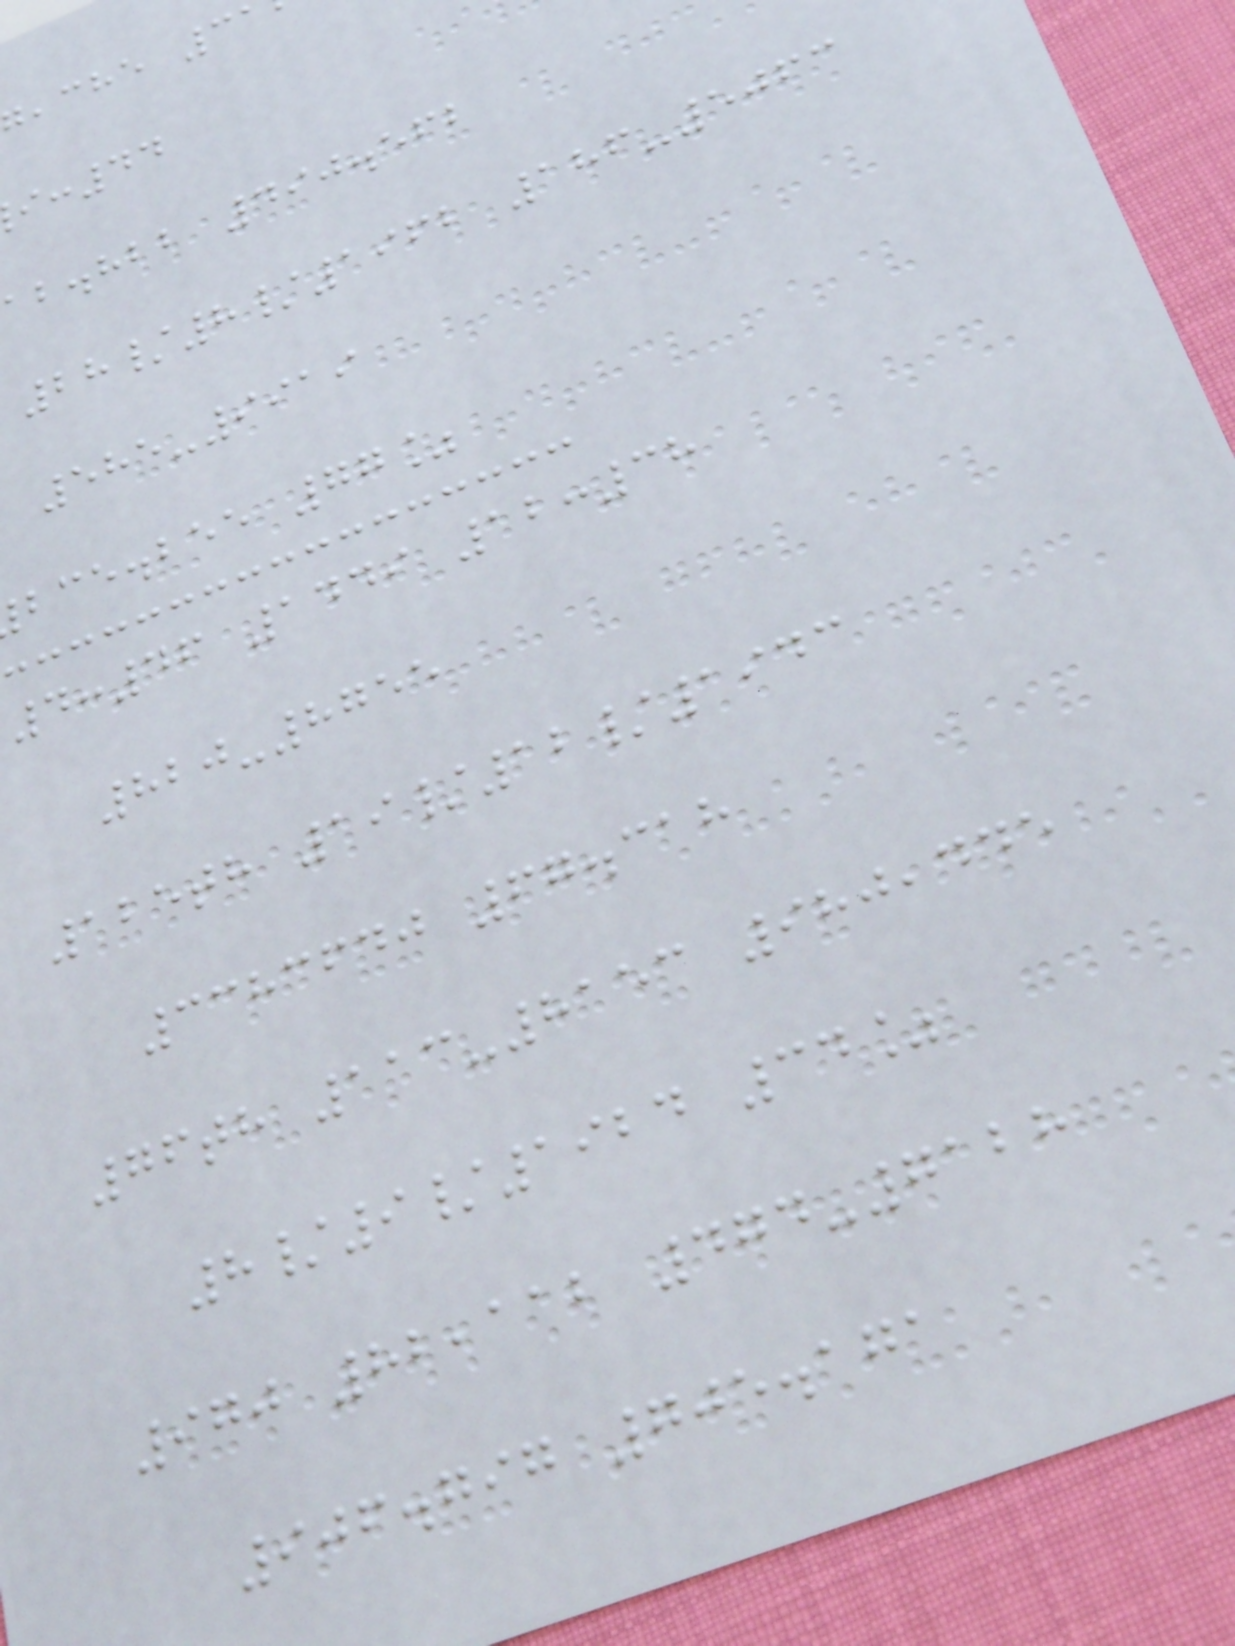,che 3
:44
ab.hbb 490.562
28/8/1962 186-5063
585-9919
bce.bee 77%
4:46 1449 12:38
820-8755
125th 19/12/1943
3383640 67.318
76th 113-8153 980,445
8/9/1924 34%
970 82,112 474-7128
906.797 705.171
